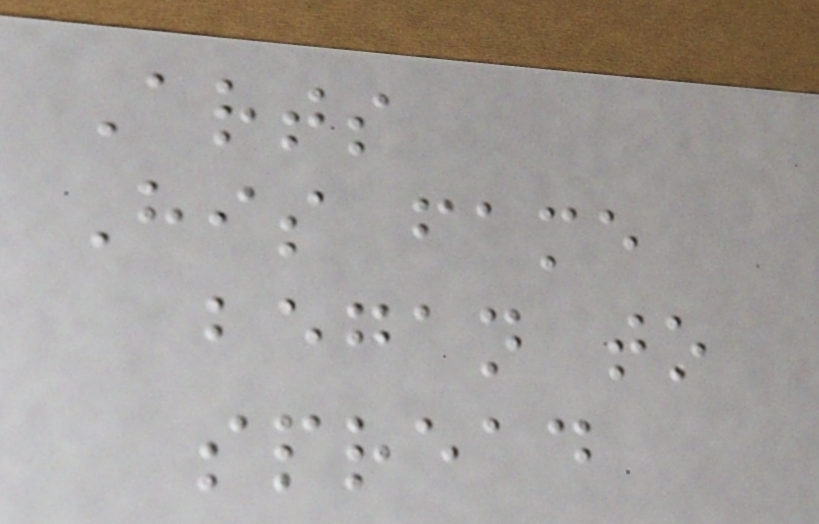Arts
His fame
began to
spread
